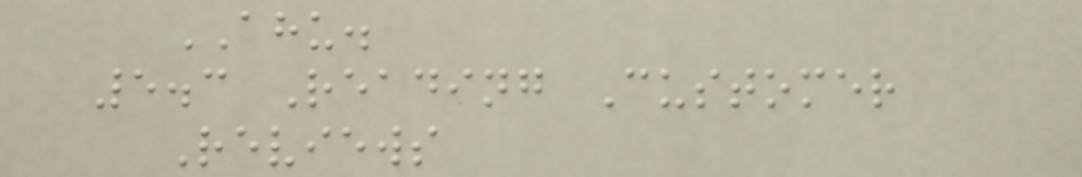AHU.
5.3 Reading Customer
Reviews
